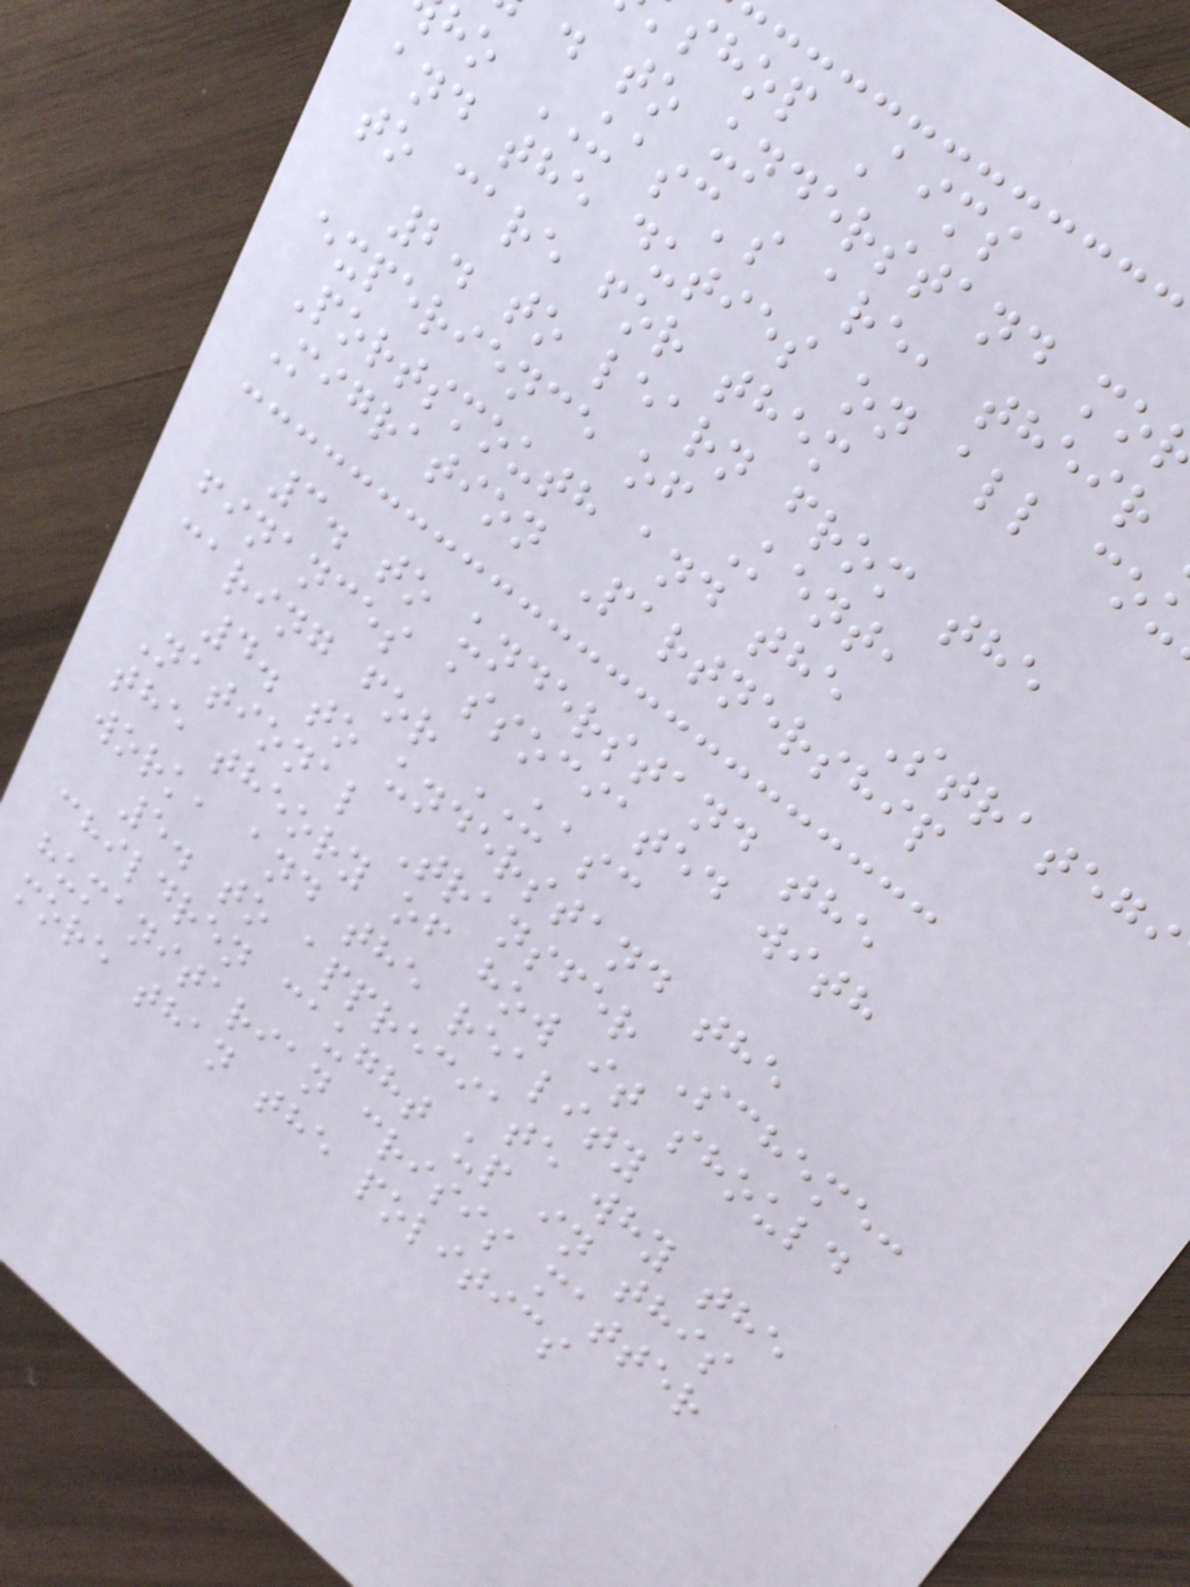shop Aims
. to understand mo
ho UASC's are, their
and the duties on all co
to care for them
2. to learn from the
experience of Kent,
Portsmouth and the Strategi
Migration Partnership
3. to understand the
finances associated with
caring for UASC
4. to understand the
National Transfer Scheme:
the theory of how it should
work, and the reality
5. to appreciate why the
children caught up in this
humanitarian crisis matter
more than the politics
